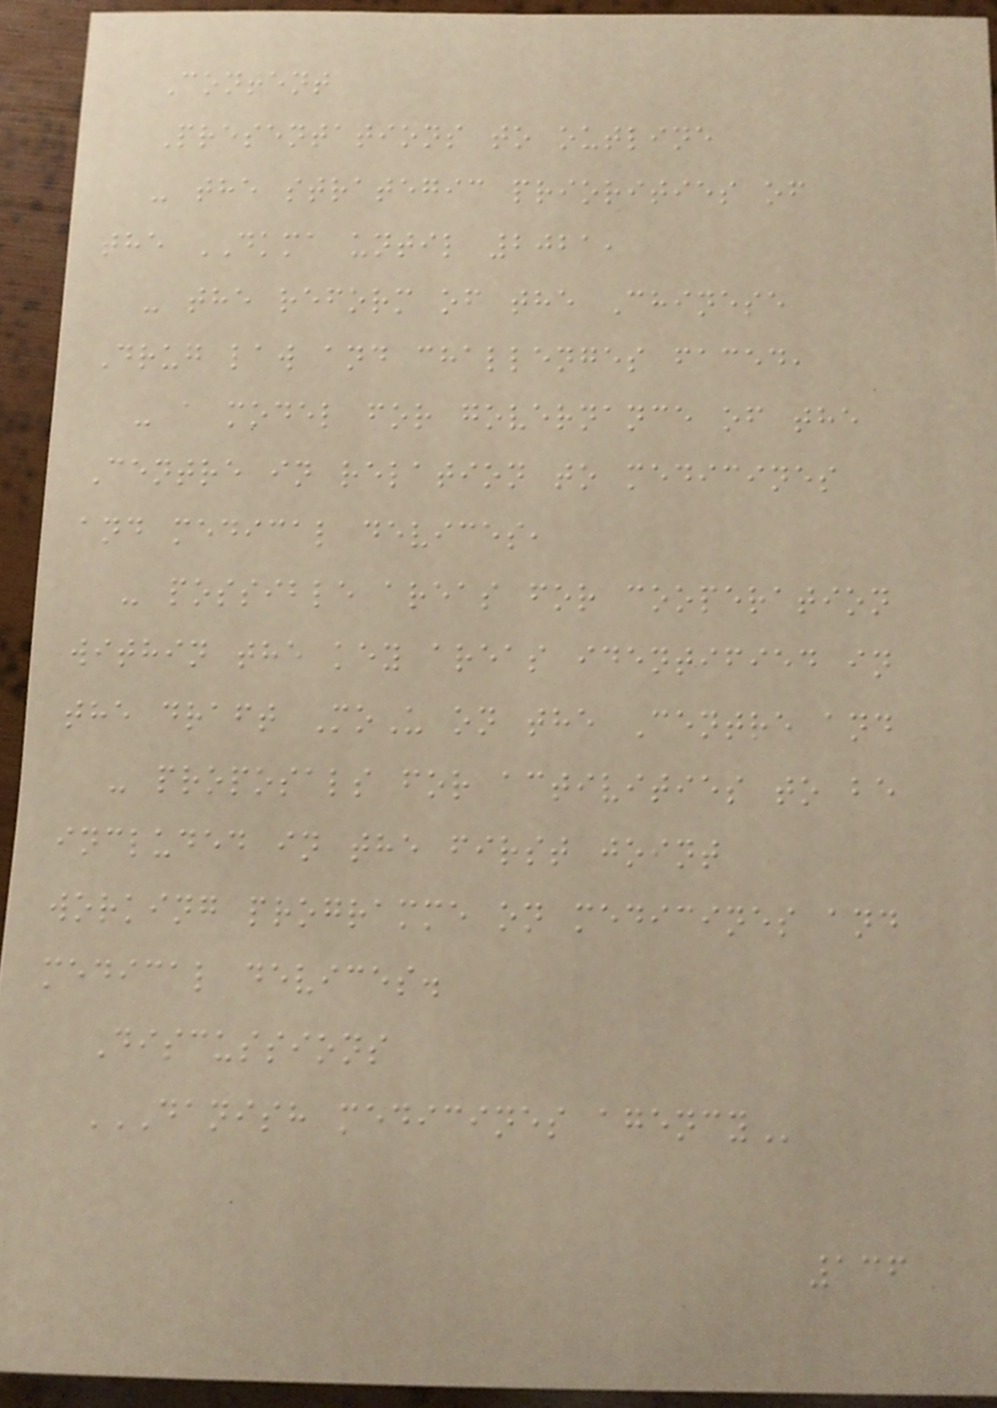Content
Presentations to outline
- the strategic priorities of
the DKMA until 2021,
- the reform of the Chinese
Drug law and challenges faced,
- a model for governance of the
Centre in relation to medicines
and medical devices,
- possible areas for cooperation
within the key areas identified in
the draft MoU on the Centre and
- proposals for activities to be
included in the first joint
working programme on medicines and
medical devices.
Discussions
DANISH MEDICINES AGENCY
136
